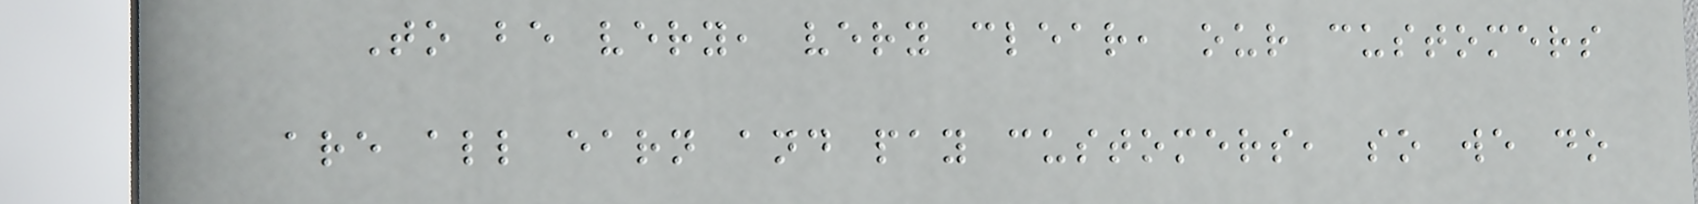To be very, very clear, our customers
are all earn and pay customers, so we do
